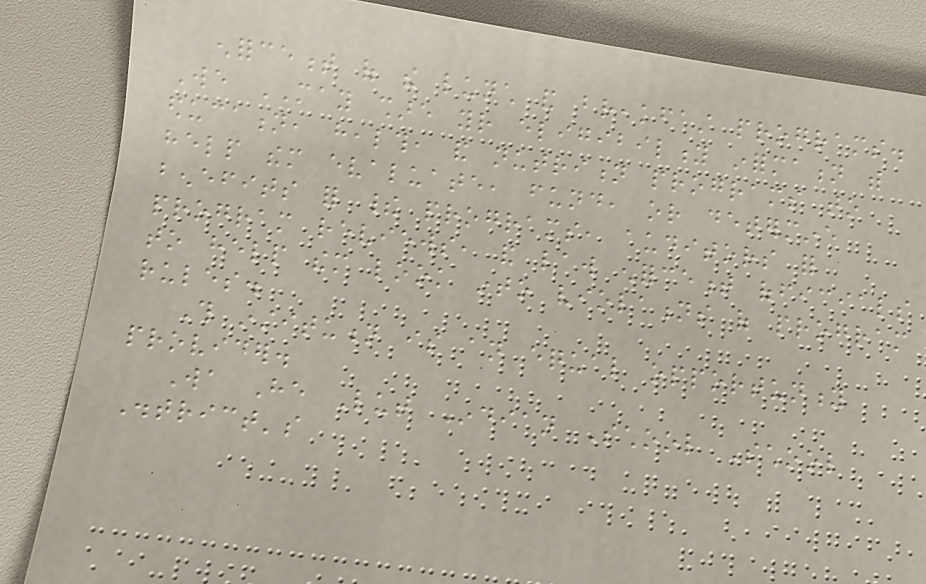enforcement of the lunch and breakfast programs.
We MAY share your eligibility information with
education, health, and nutrition programs to
help them evaluate, fund, or determine
benefits for their programs, auditors for
program reviews, and law enforcement officials
to help them look into violations of program
rules.
This institution is an equal opportunity
provider.
Wa He Lut Indian School School
District's
